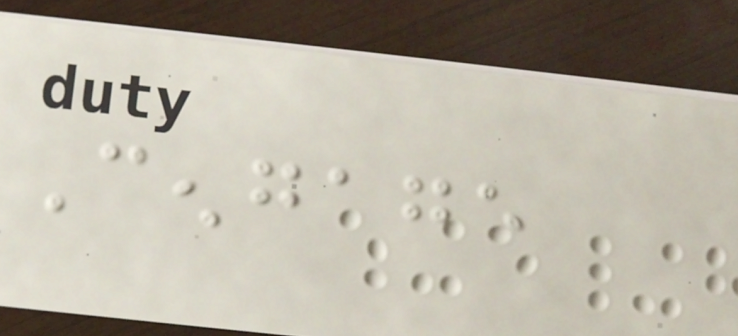Cengage
